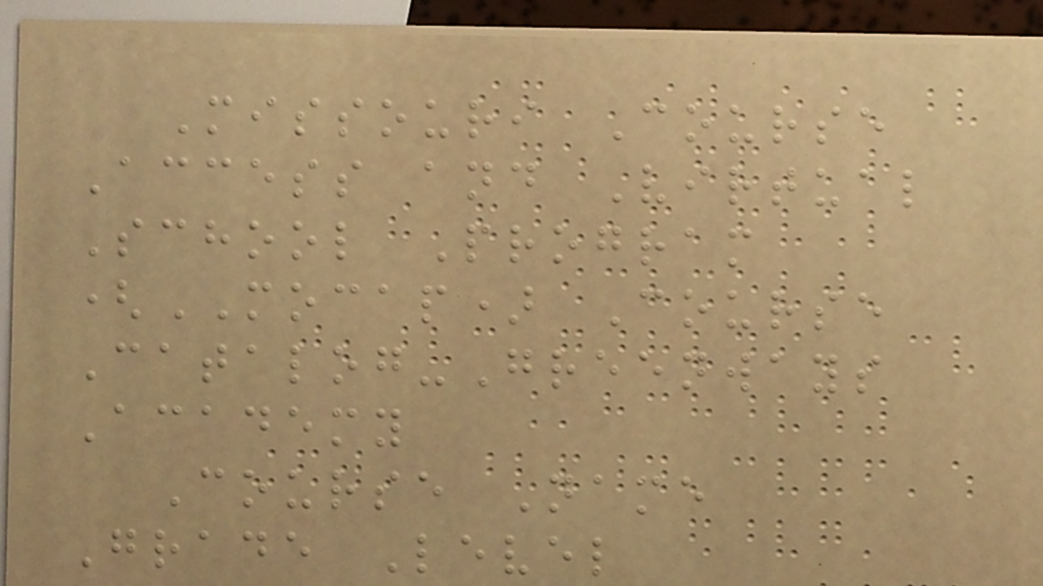Missouri Course
Access and Virtual
School Program
(MOCAP) Course
Catalog-Greenways
Academy
Course Name
Grade Level
